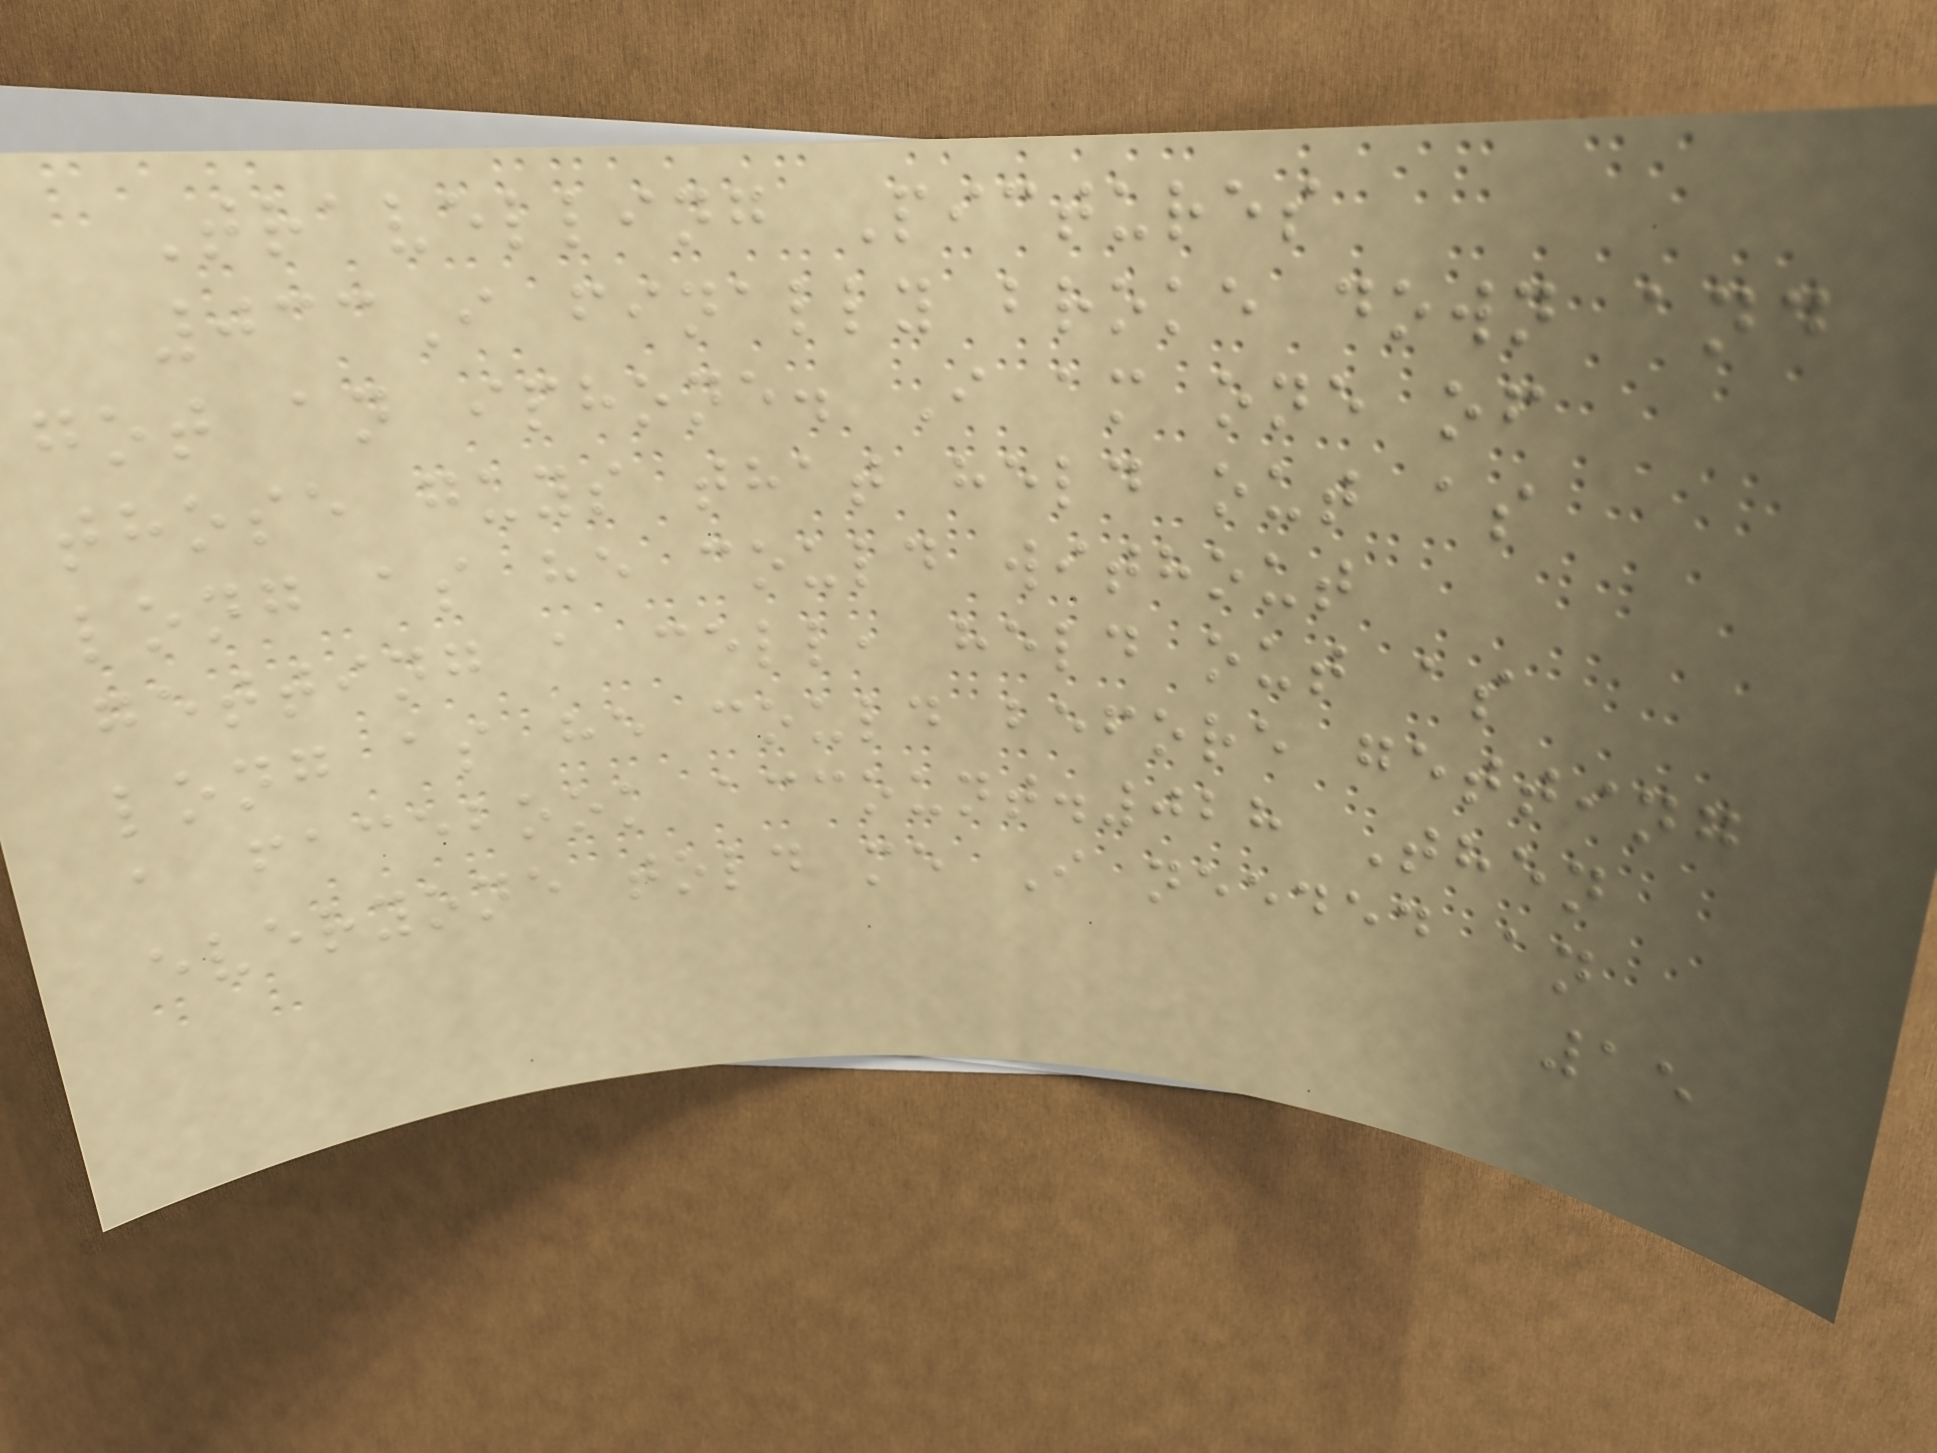Travelling Pictures
033I finally broke down and
got an iphone. I am one of
those guys that held out as
long as he could without
getting a cell, held out as
long as he could before getting
a facebook account.028 Then
everyone told me I needed an
15
